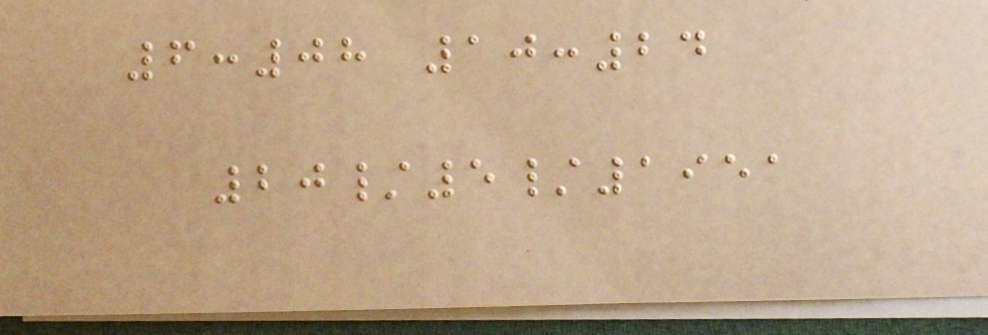6:08 10:24
20/5/1951
